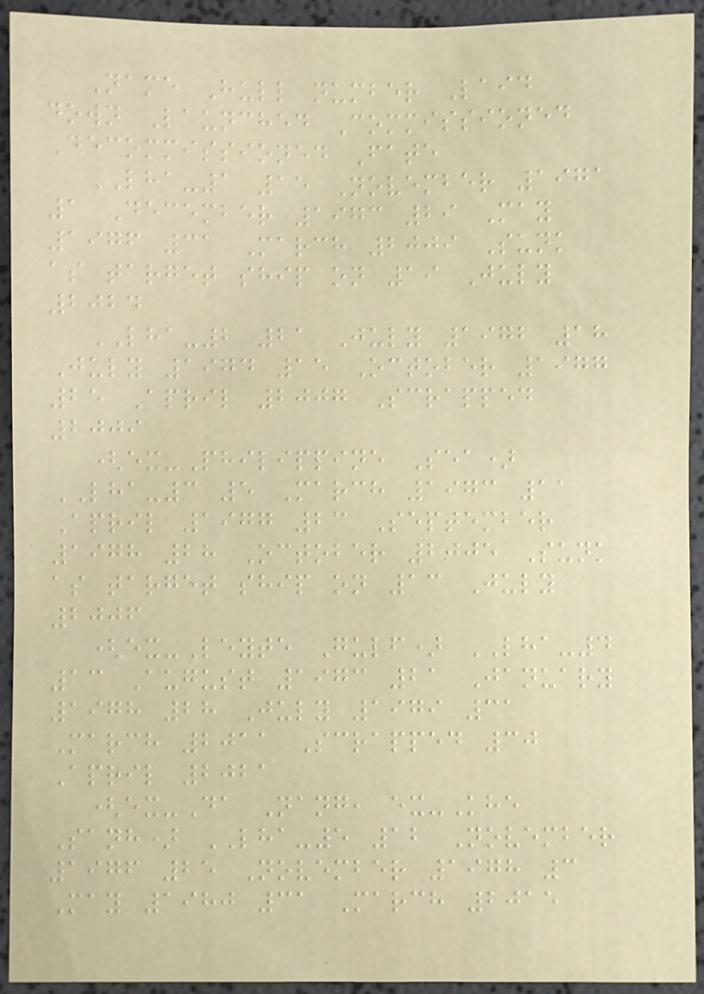Name Hull number Laid
down Launched Commissioned
Decommissioned Fate
LHA-1 15 November 1971
1 December 1973 29 May
1976 31 March 2009 Sunk
as target ship on 19 July
2024
LHA-2 21 July 1972 18
July 1974 15 October 1977
25 April 2007 Scrapped
2009
(ex-Philippine Sea)
LHA-3 5 March 1973 11
April 1977 23 September
1978 28 October 2005 Sunk
as target ship on 13 July
2006
(ex-Leyte Gulf) LHA-4
13 August 1973 21 January
1978 28 July 1979 31
March 2011 Scrapped 30
April 2021
(ex-Da Nang, ex-Khe
Sanh) LHA-5 12 November
1976 25 November 1978 3
May 1980 31 March 2015
